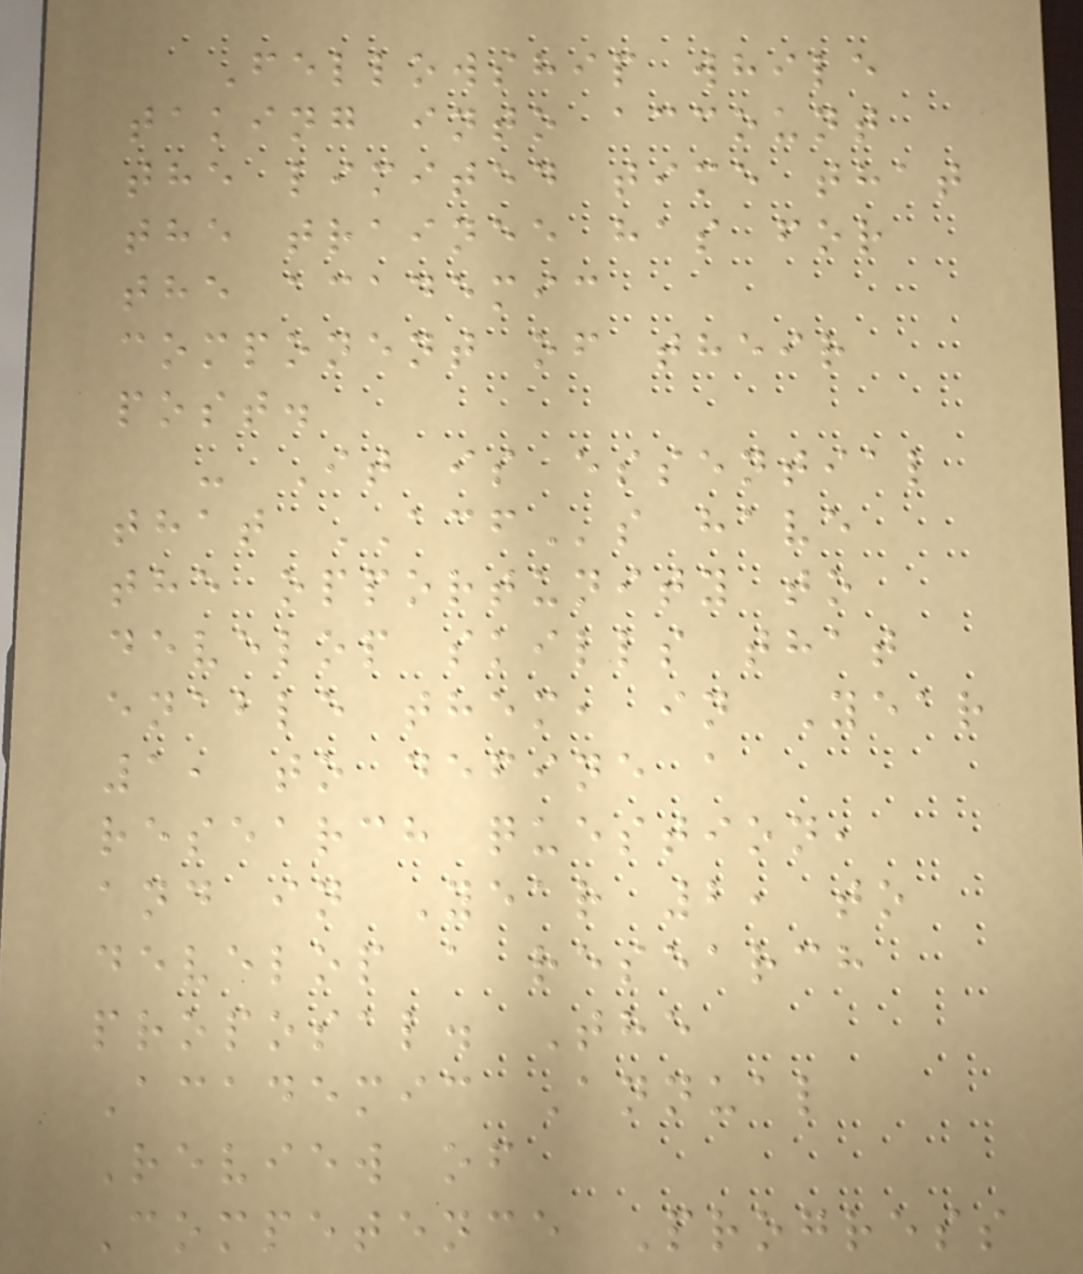Fellowship while
taking into account
the limited time that
the trainee has for
the academic
component of their
post.
- It is essential
that ACFs have
the opportunity to
develop skills that
enable them, in Year
1, to define a
research question,
and in Year 2, to
develop a research
proposal. The
Academic Annual
Review of
Competence Progress
